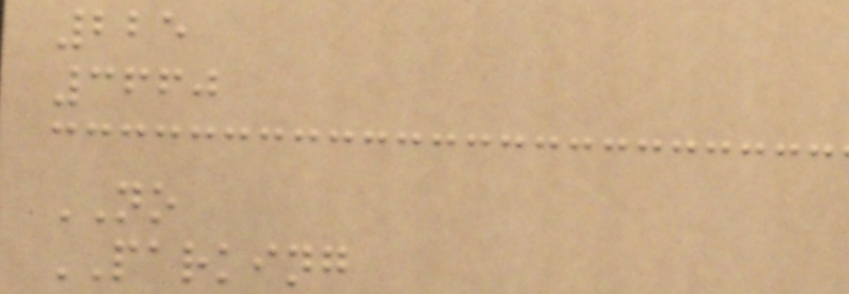225
3660
NO
PARKING
